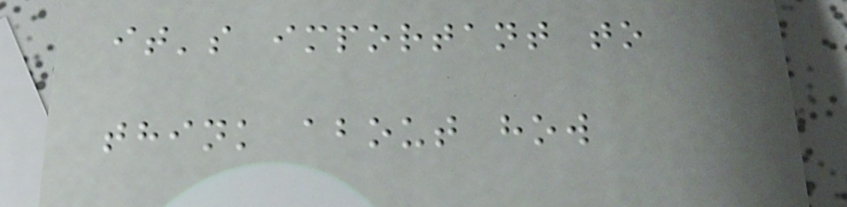it's important to
think about how
